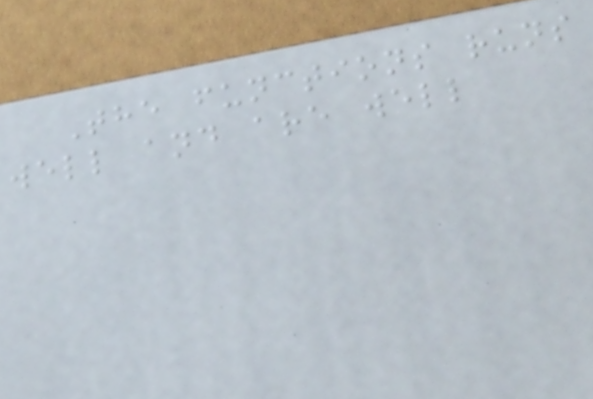The functions runs
well and are well
